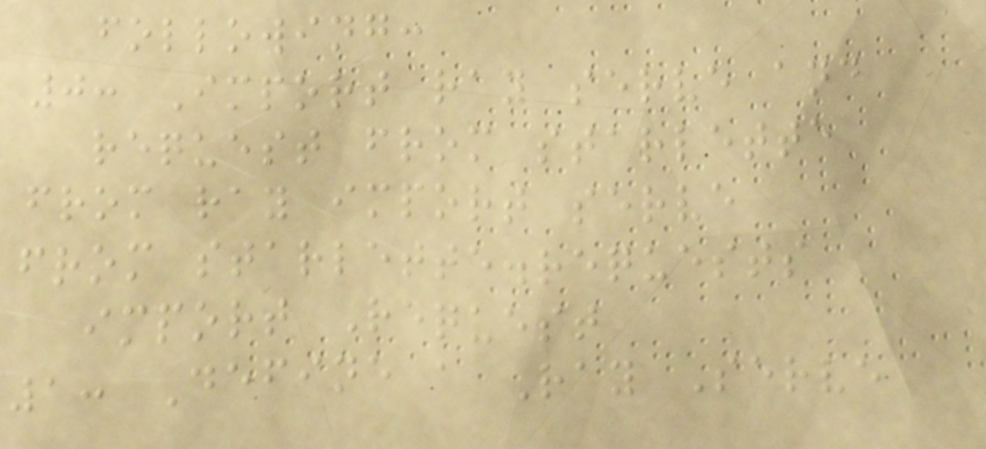following:
0: Import ray serve and
request from starlette
from ray import serve
from starlette.requests
import Request
1: Define a Ray Serve
